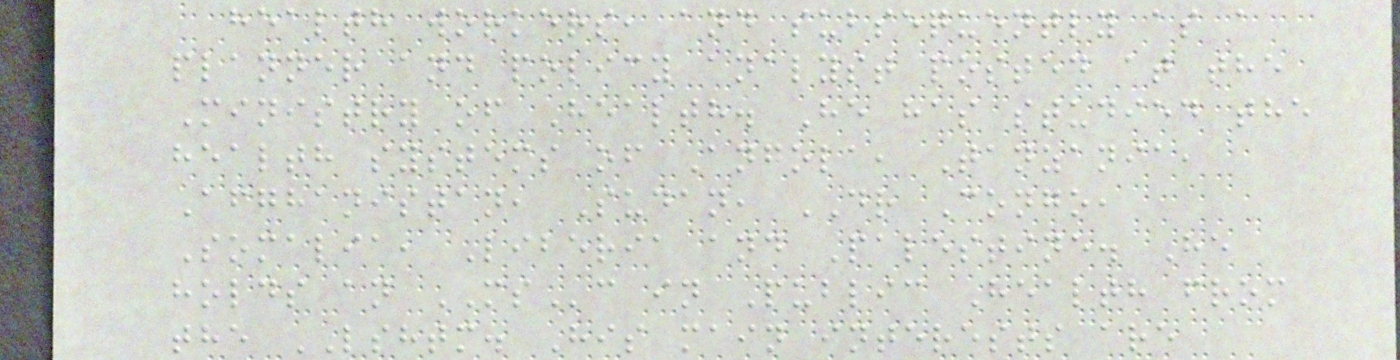health workers, and subsequently as a
planner and policy analyst posted at the
Ministry of Health. He has studied the
health systems of Angola, Tanzania,
Afghanistan, Sudan, DR Congo,
Somalia, Liberia and Palestine. He
holds an MSc in Public Health from
the LSHTM. His main interests are
